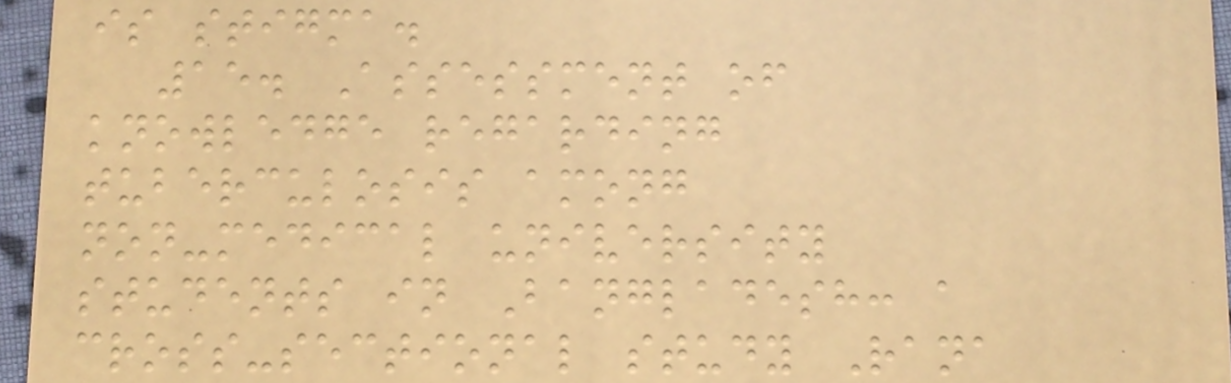is stigma.
15. Assessment of
knowledge regarding
tuberculosis among
non-medical university
students in Bangladesh: a
cross-sectional study Rana
